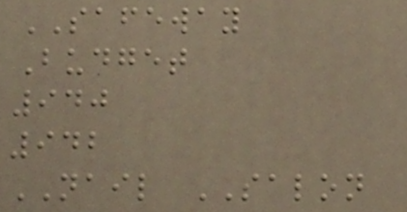SAFEWAY
Budget
940
942
NAIL SALON
